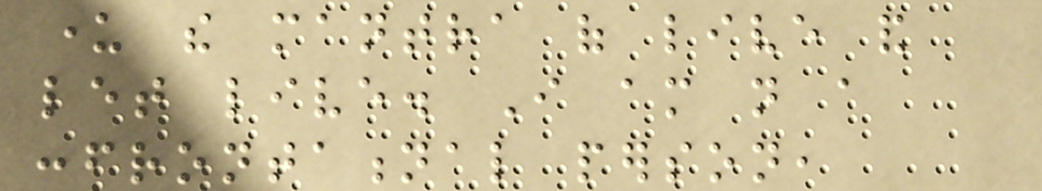under the mantra of live and
let live. I am not a
confrontational person,
